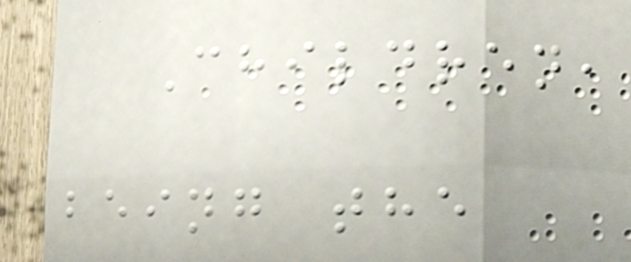Children,
being the
